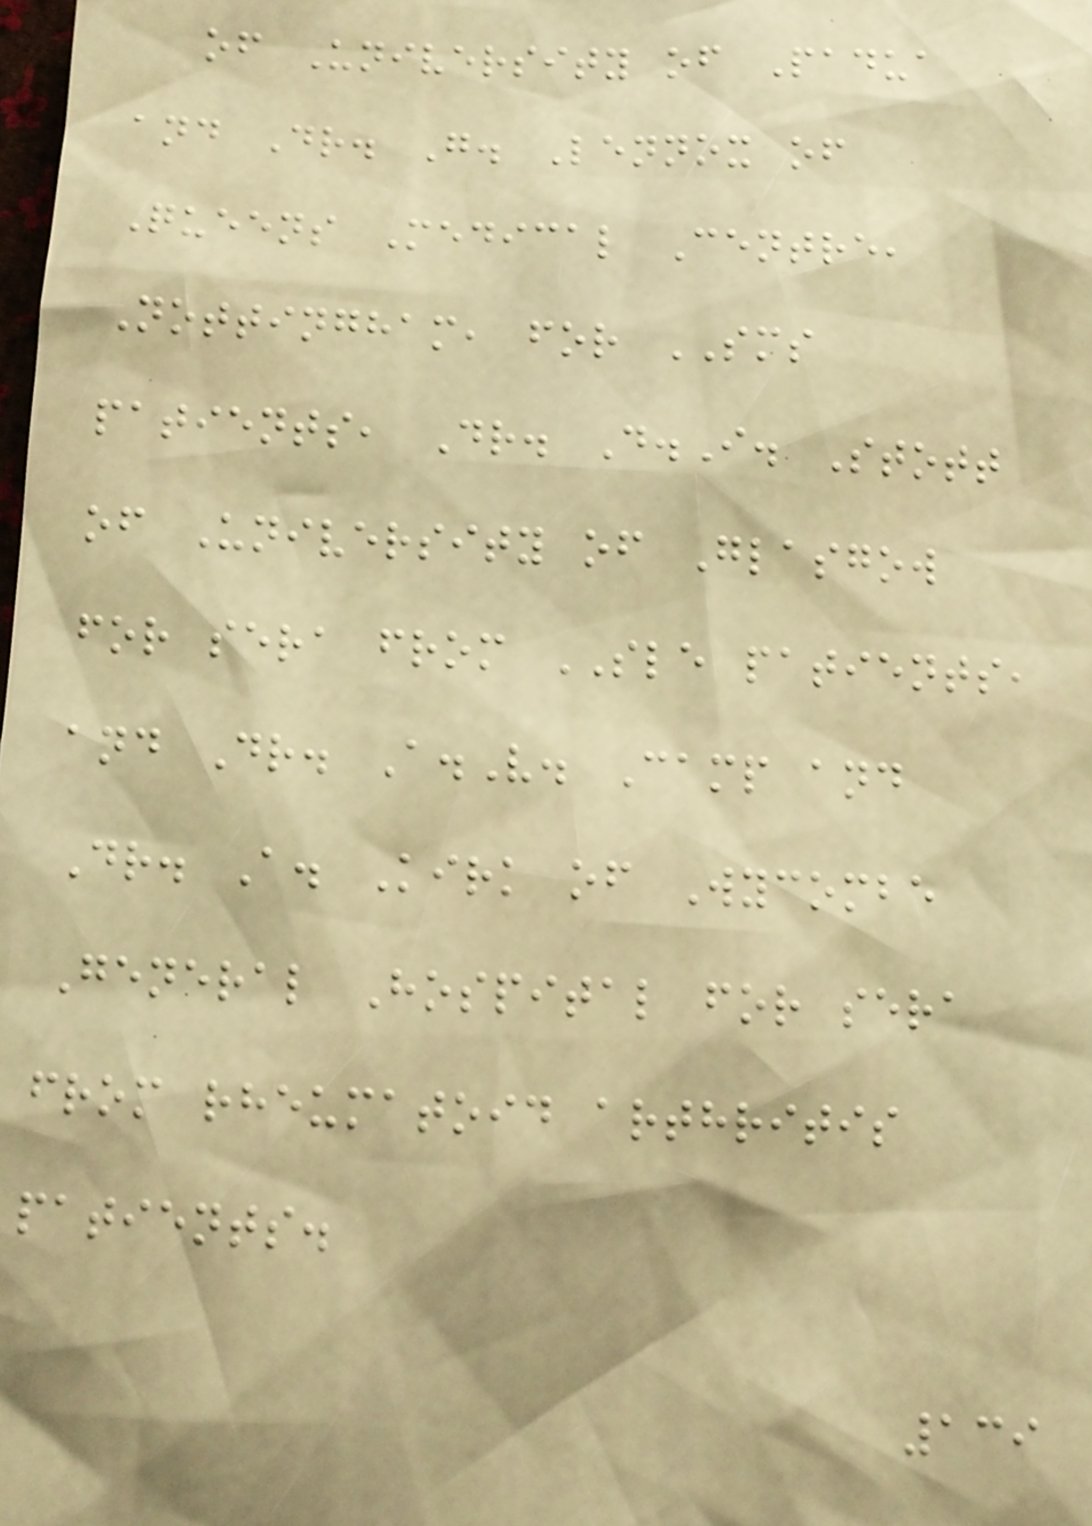of University of Padua
and Dr. G. Lennox of
Queens Medical Centre,
Nottingham, for SMS
patients, Dr. D.I. Stott
of University of Glasgow
for sera from SLE patients,
and Dr. A.V. Camp and
Dr. A. Kirk of Wycombe
General Hospital for sera
from rheumatoid arthritis
patients.
139
